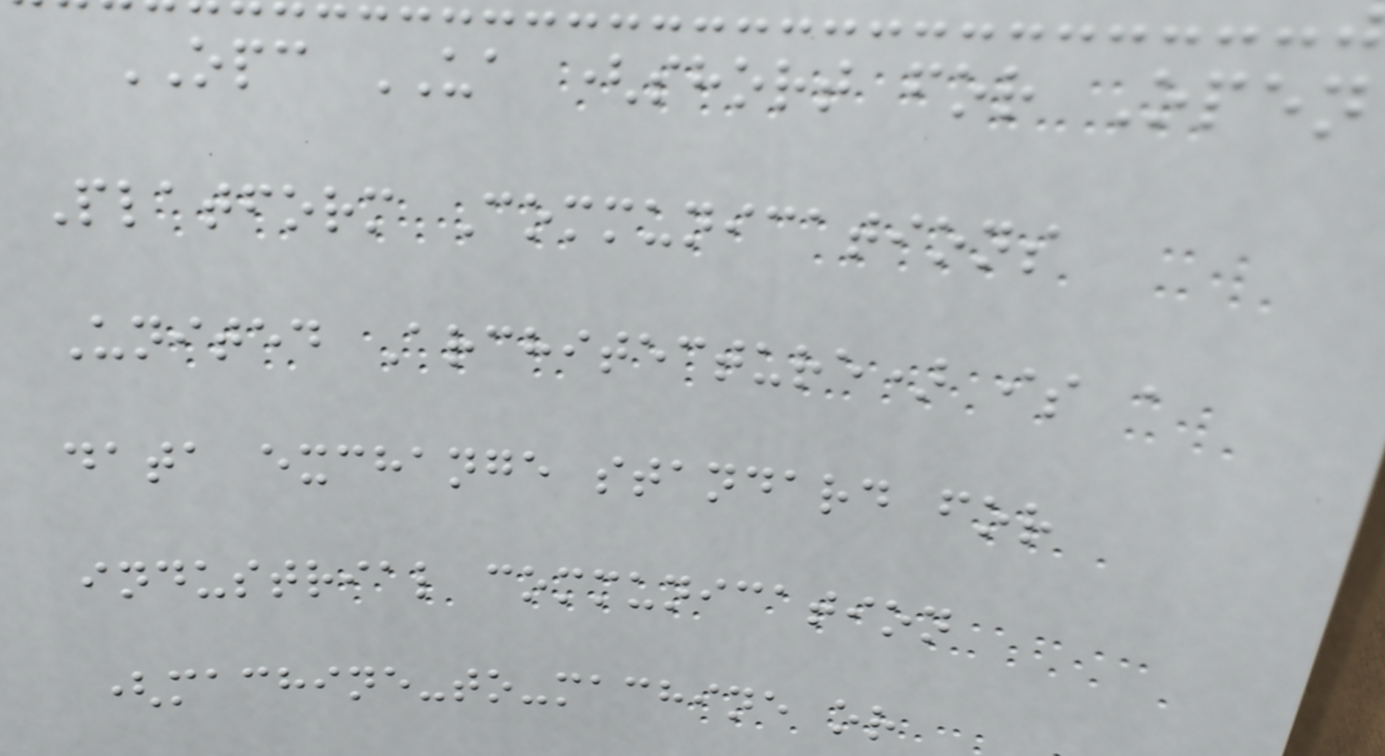OPC UA (short for Open
Platform Communications
United Architecture) is a
data exchange standard for
industrial communication
(machine-to-machine or
